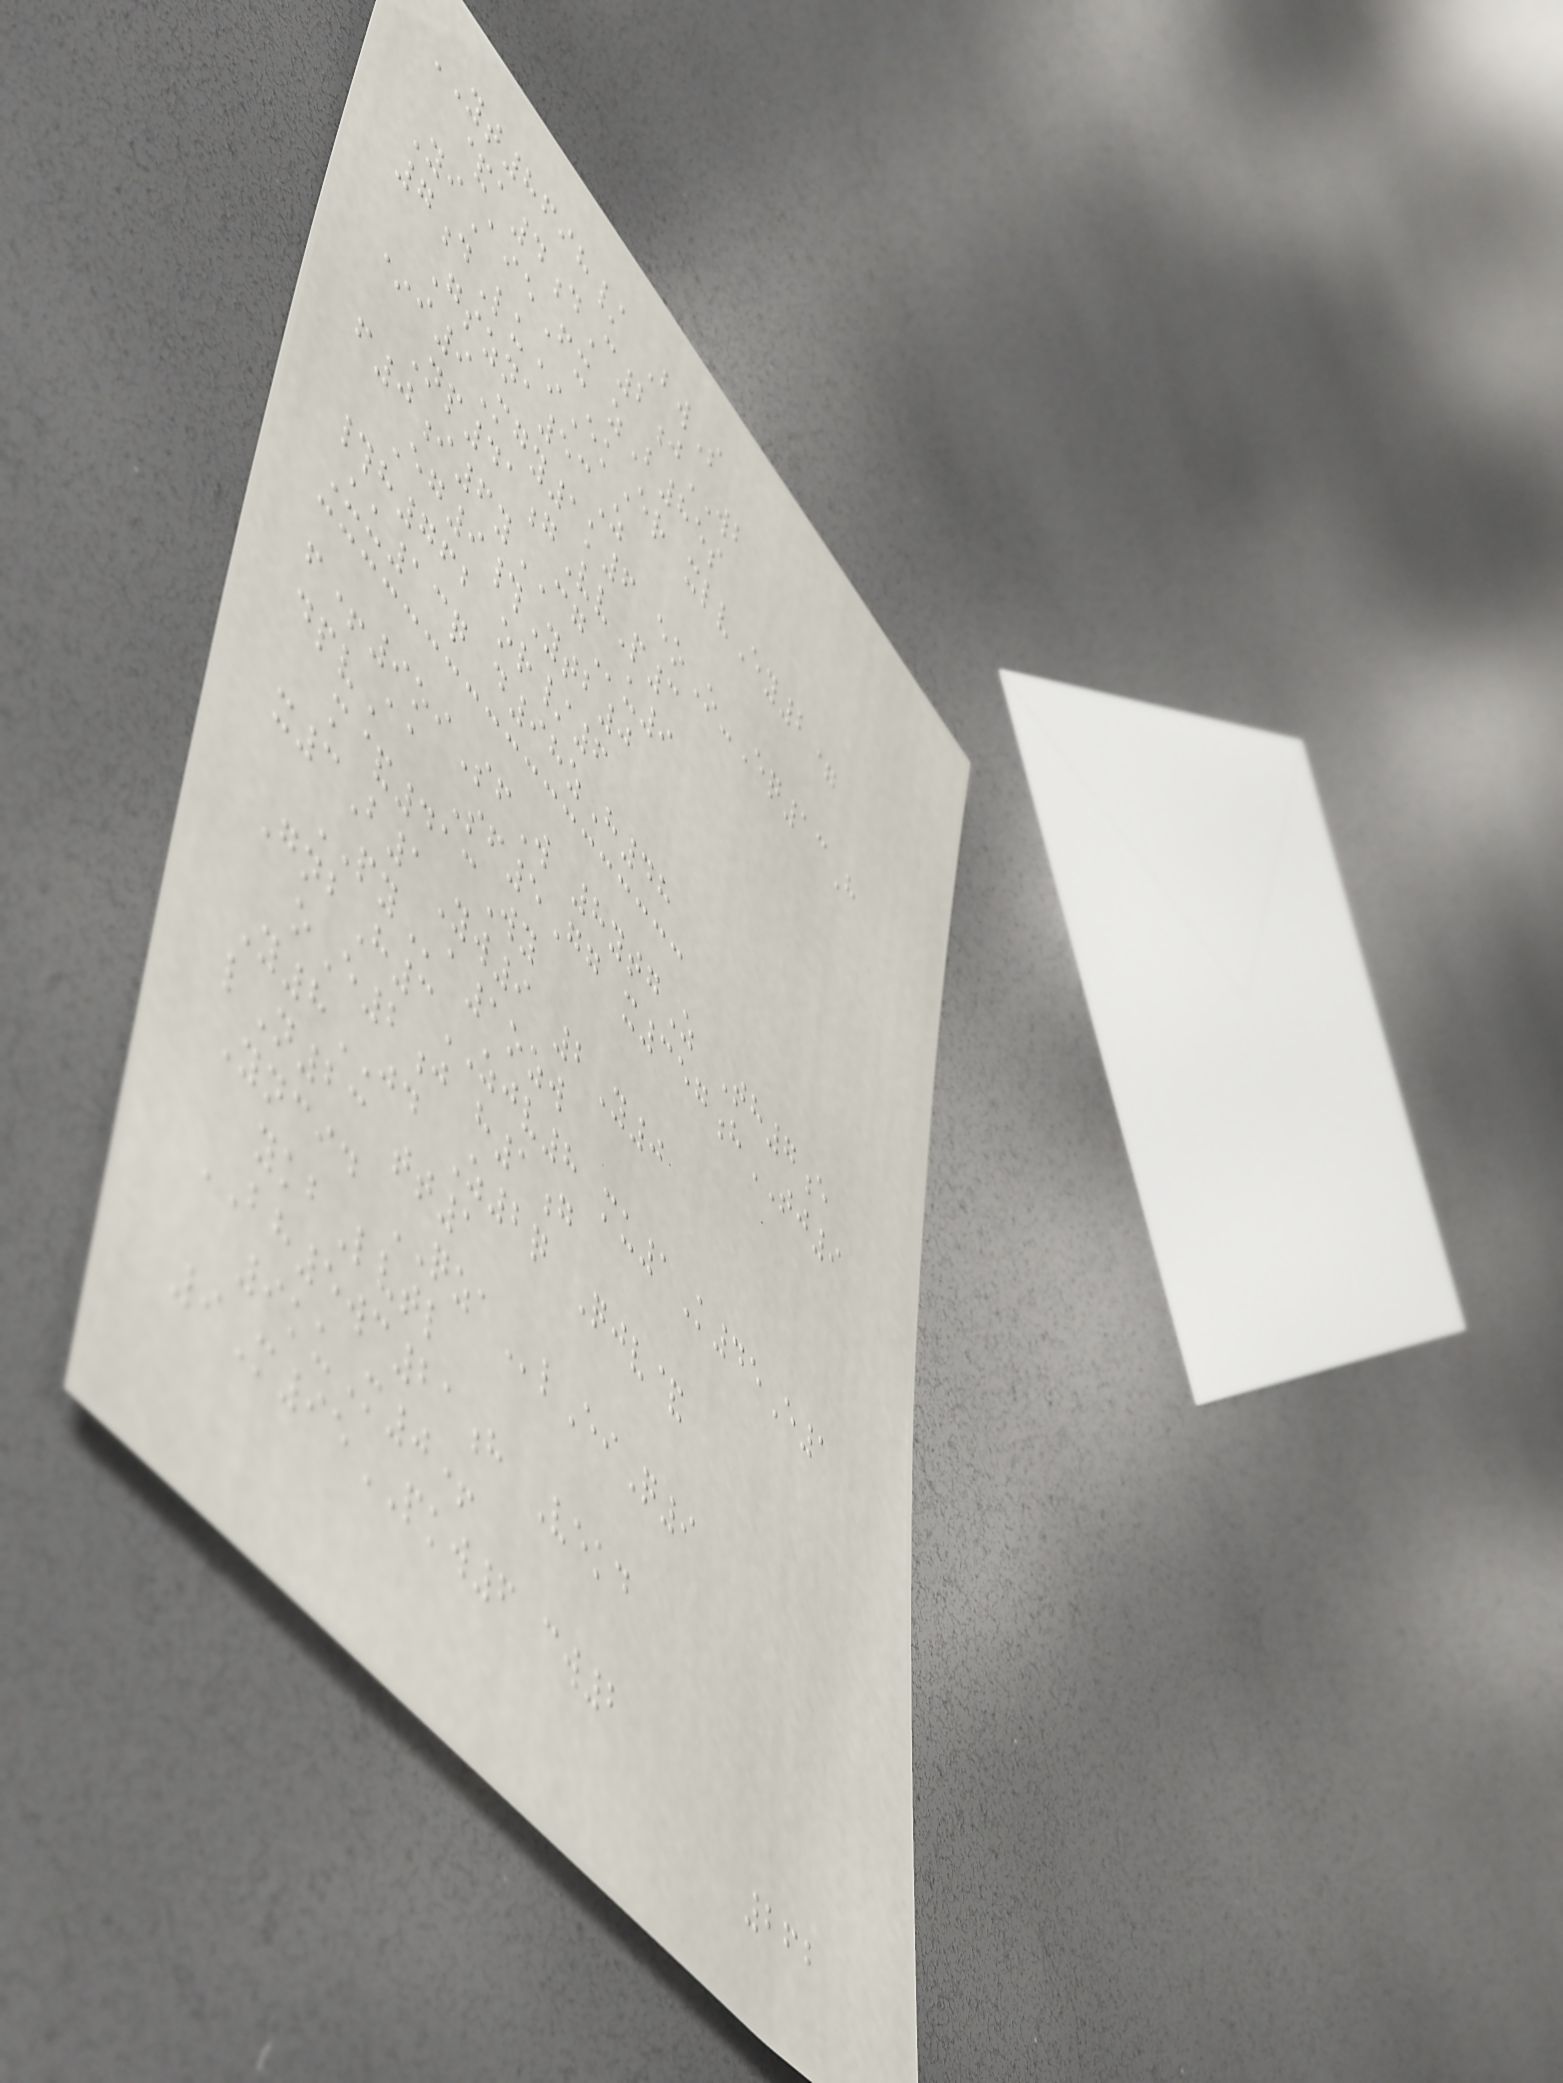YT8698/ BwS
&a4dC2jWB
YiAieFx zB85s
7dLu*EkEr xlvEy2=
Gszna53Z
*i9Mgy1k6 eoO-Eq13H
Np41gVvP3
f0i6yCGu9
Eg9#Ytb0
#h762 or/6
Uu13q d98zH48
f+9oiSfW 8ytgZ Th7e
dpvAa Sf5Gg x357hTJ9
m&413Wy
x3B1Yw9 2Y0
PYa1ozw
GnbH3ZJV8 mu1K45E1
oE2j h1g
Y8JD Z2q Qjv&
lN23 tt1
Yncid QZAlEiQ9
ykbLvtl
BH5wc21h Vekd
9kuM0+
9M95PKW6 cw2
262
